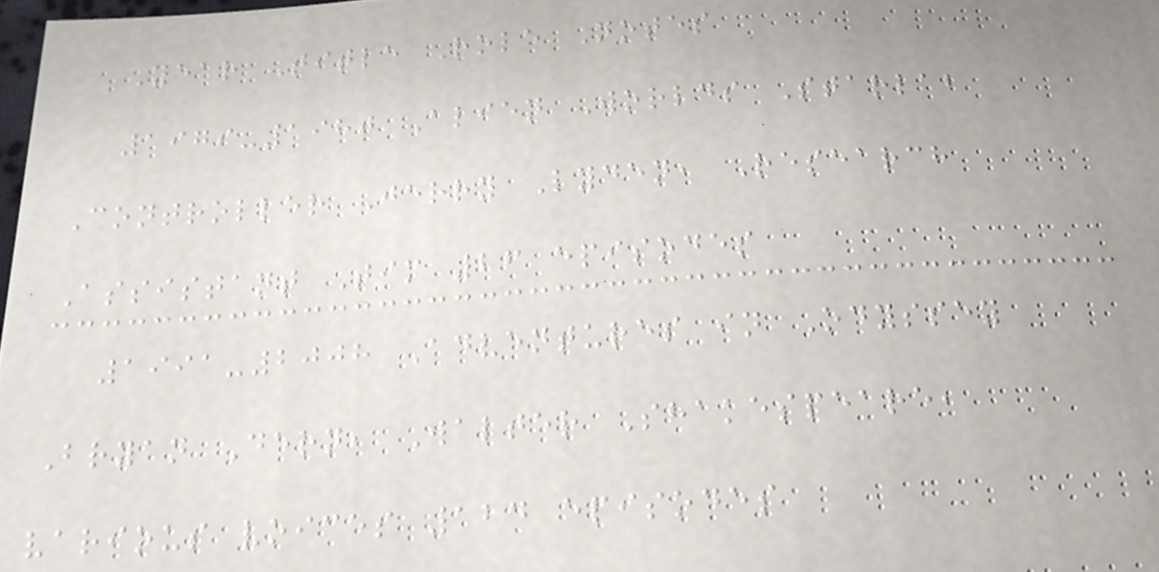Year Title Role Notes
1979-1980 Alien Worlds Starlab
Controller Jerry Lyden, Research
Assistant Tim 26 episodes
1991-2008 Adventures in Odyssey
Bryan Dern, Walter Shakespeare,
various voices 124 episodes
